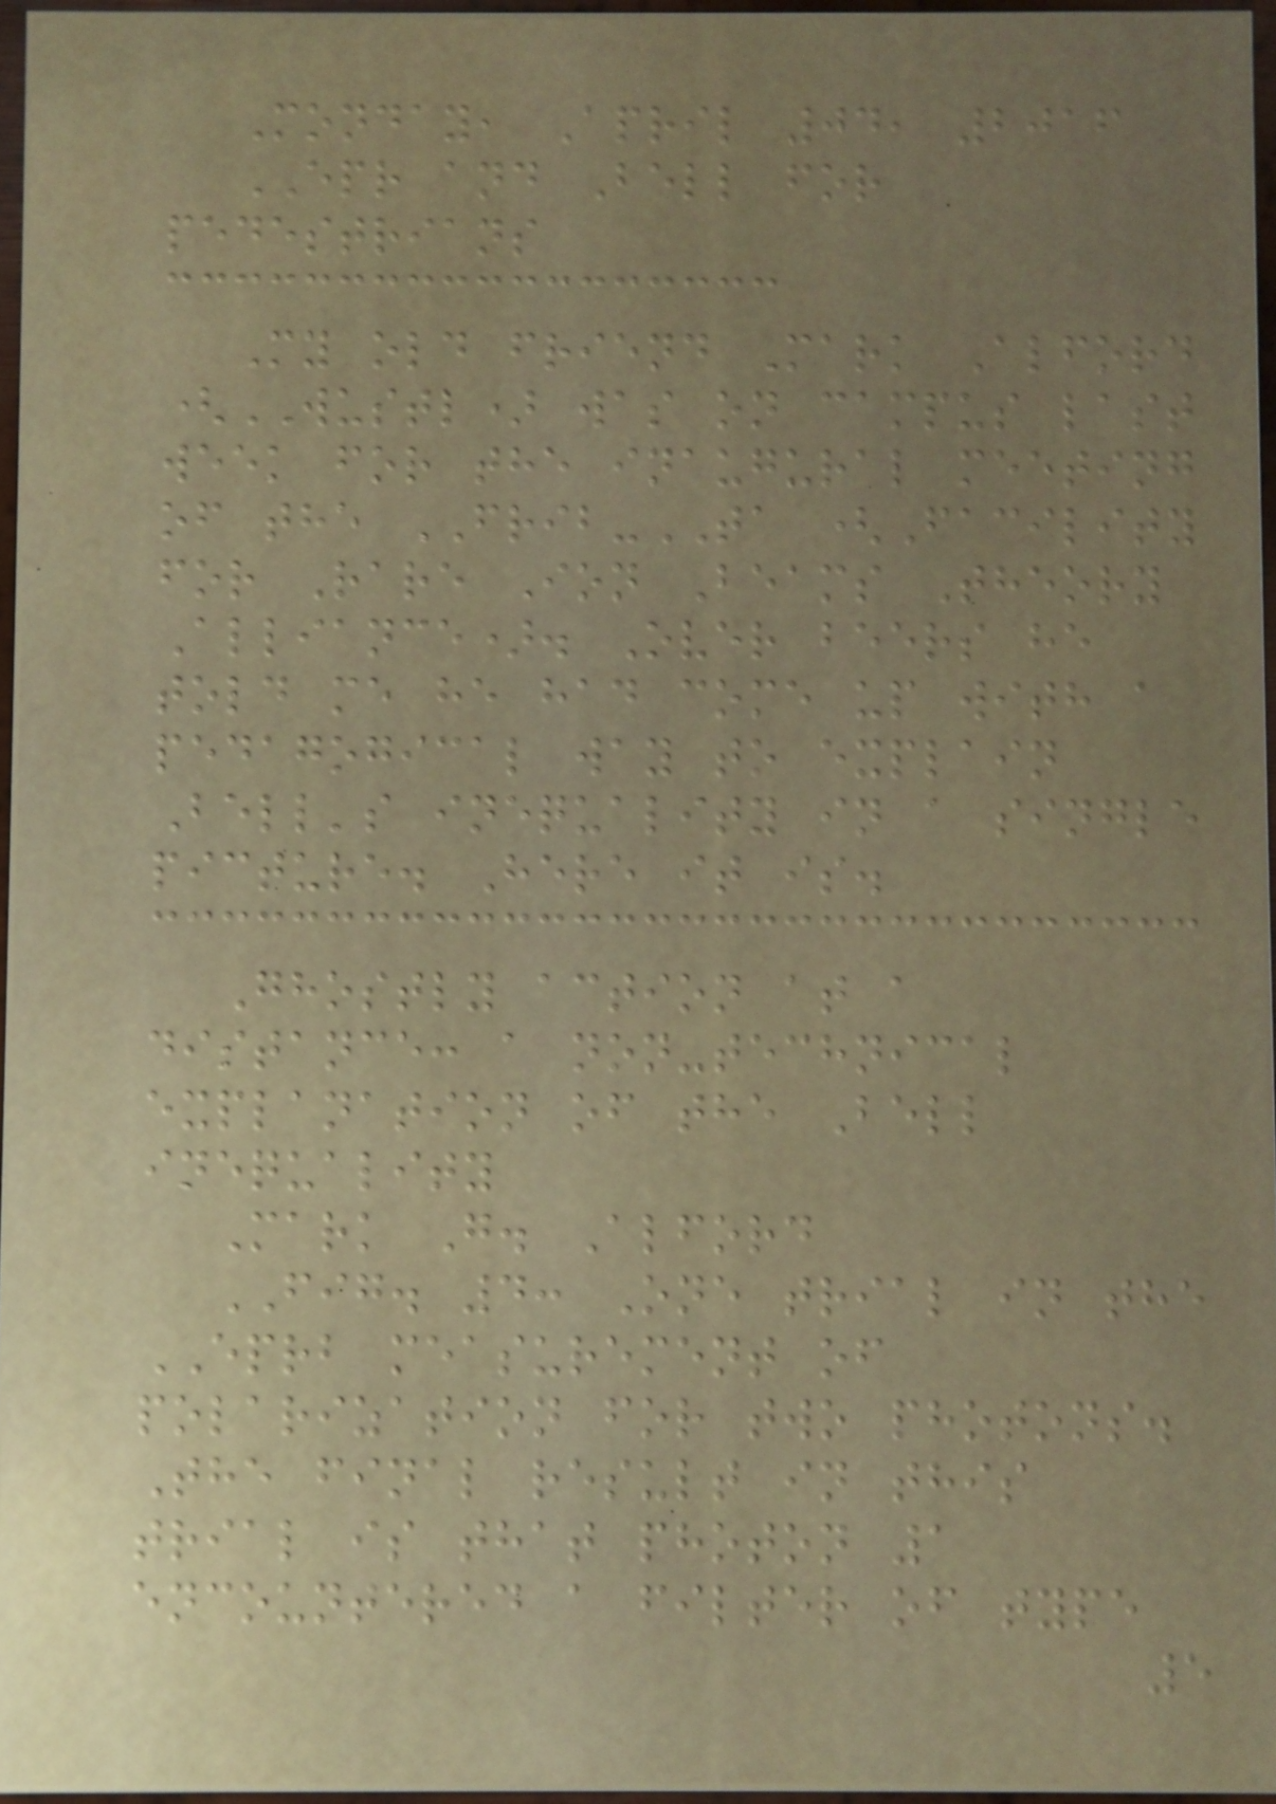Monday, April 04, 2016
EPR and Bell for
pedestrians
My old friend Mark Alford
(WUSTL) was on campus last
week for the inaugural meeting
of the FRIB-TA (Facility
for Rare Ion Beams Theory
Alliance). Over beers he
told me he had come up with a
pedagogical way to explain
Bell's inequality in a single
picture. Here it is.
Ghostly action at a
distance: a non-technical
explanation of the Bell
inequality
Mark G. Alford
FIG. 4: One trial in the
EPRB measurement of
polarization for two photons.
The final result in this
trial is that photon 1
encountered a filter of type
5
